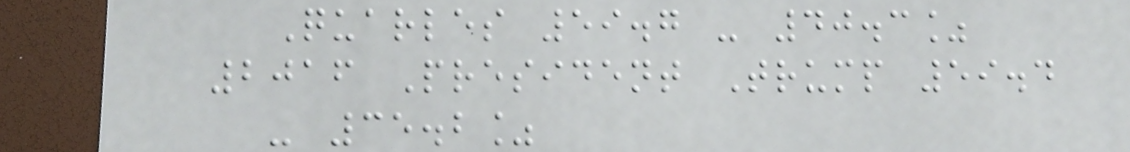Quarles 59.7 - 40.3%
2016 President Trump 59.4
- 35.2%
